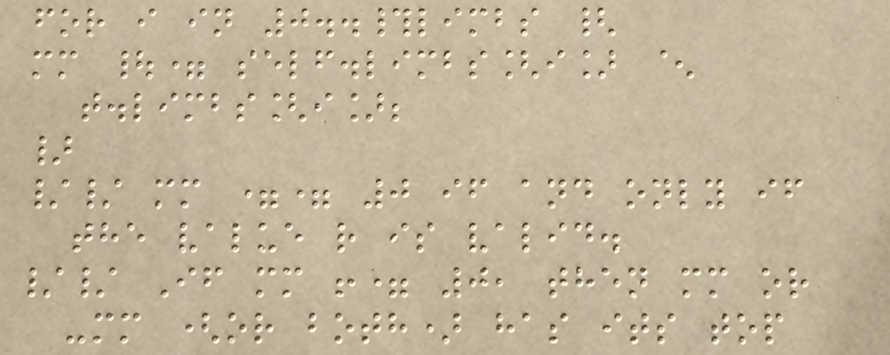for i in 0..#limbs {
mm |= self.limbs[i] ^
t.limbs[i];
}
// mm == 0 if and only if
the value r is valid.
// If mm != 0, then mm or
-mm (or both) has its top
